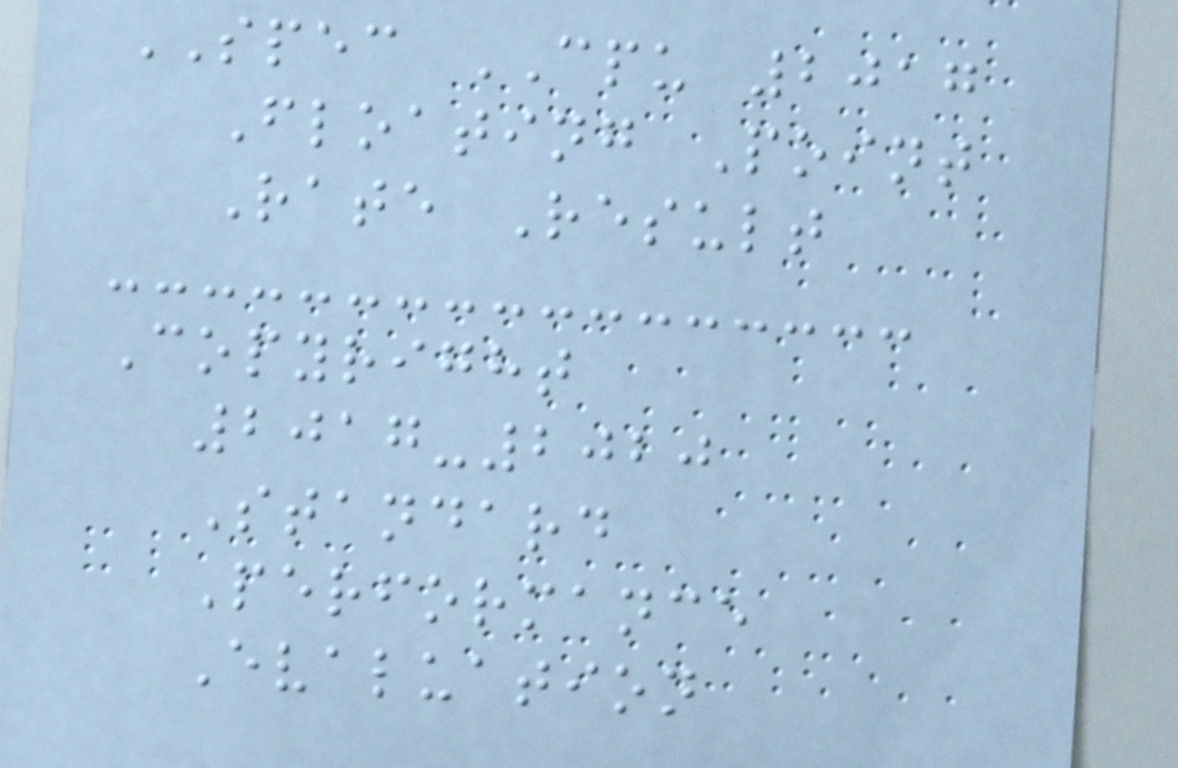SPEC CPU 2017
Floating Point
Rate Result
Copyright
2017-2020
Standard
Performance
Evaluation
